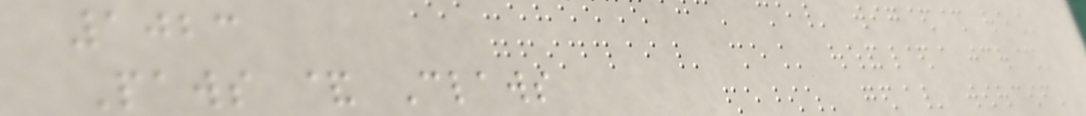1023
Paws & Claws
